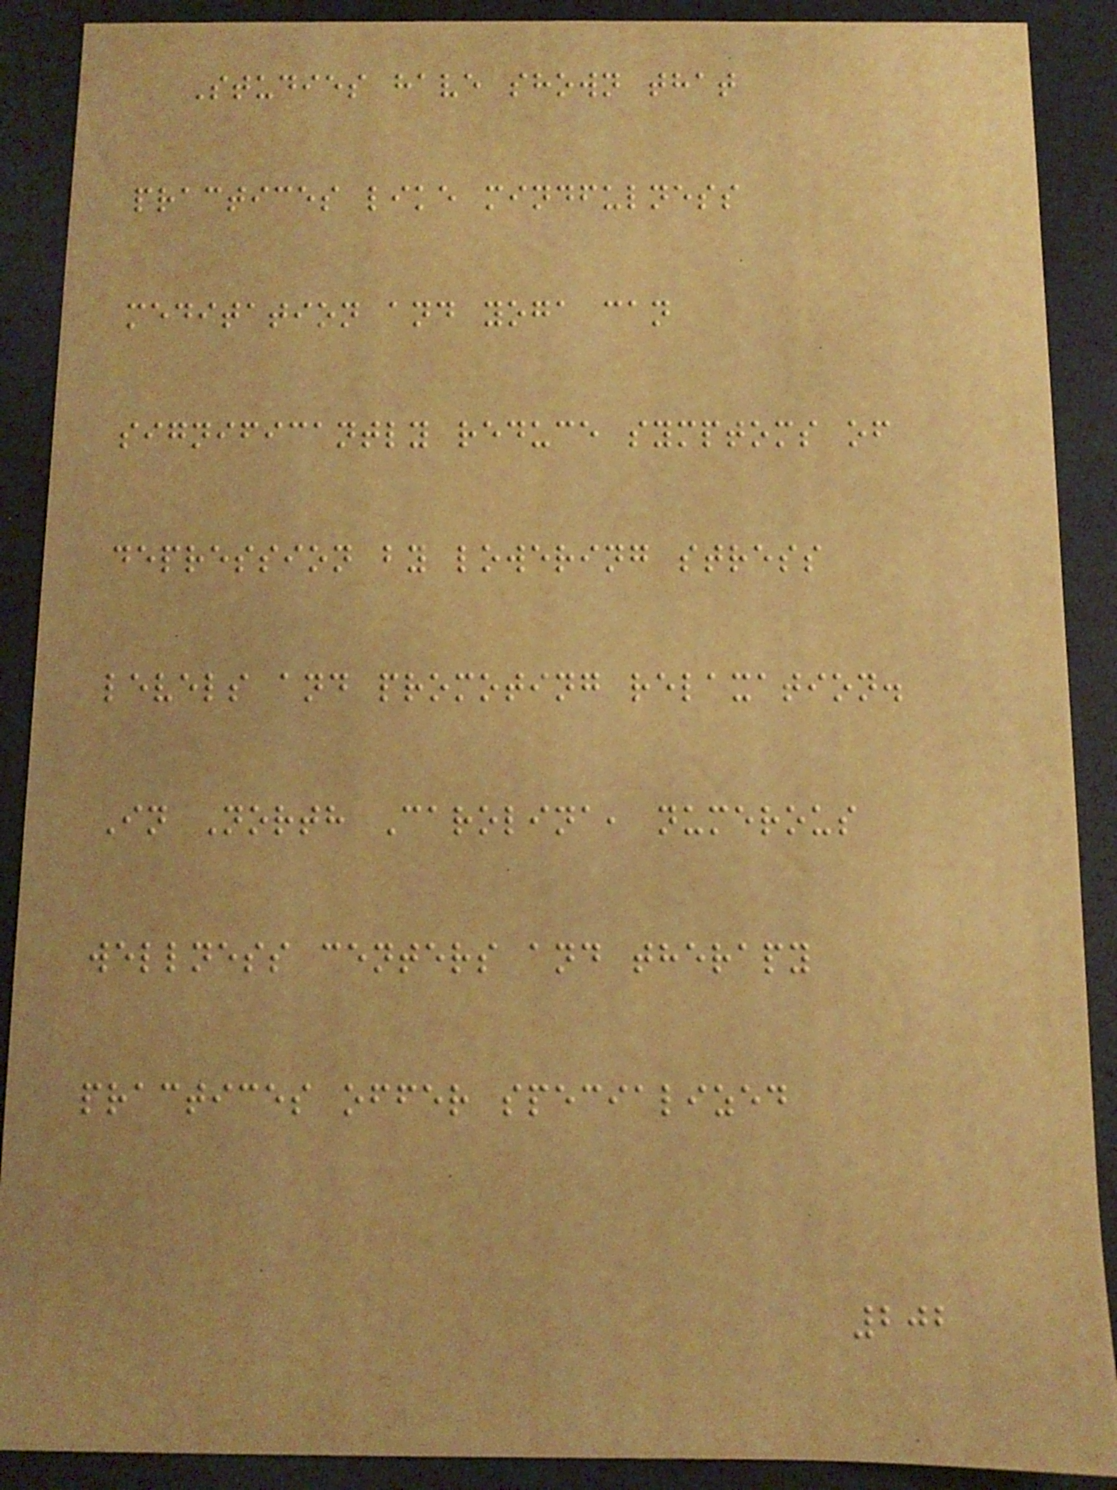Studies have shown that
practices like mindfulness
meditation and yoga can
significantly reduce symptoms of
depression by lowering stress
levels and promoting relaxation.
In North Carolina, numerous
wellness centers and therapy
practices offer specialized
202
